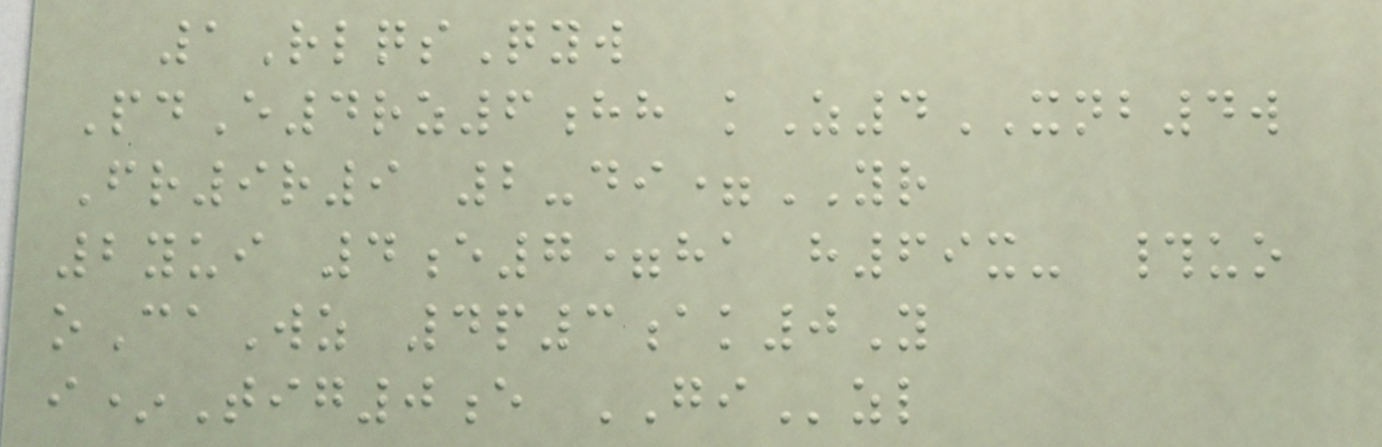1RlqsQyw
PdE4rz6hh kZ4XNB4w
Fr9r9 2-di=YR
2yui 4e7=ha h69x- #uo
oCaWz 4p3ak0Y
i*Tig0e GIzl
